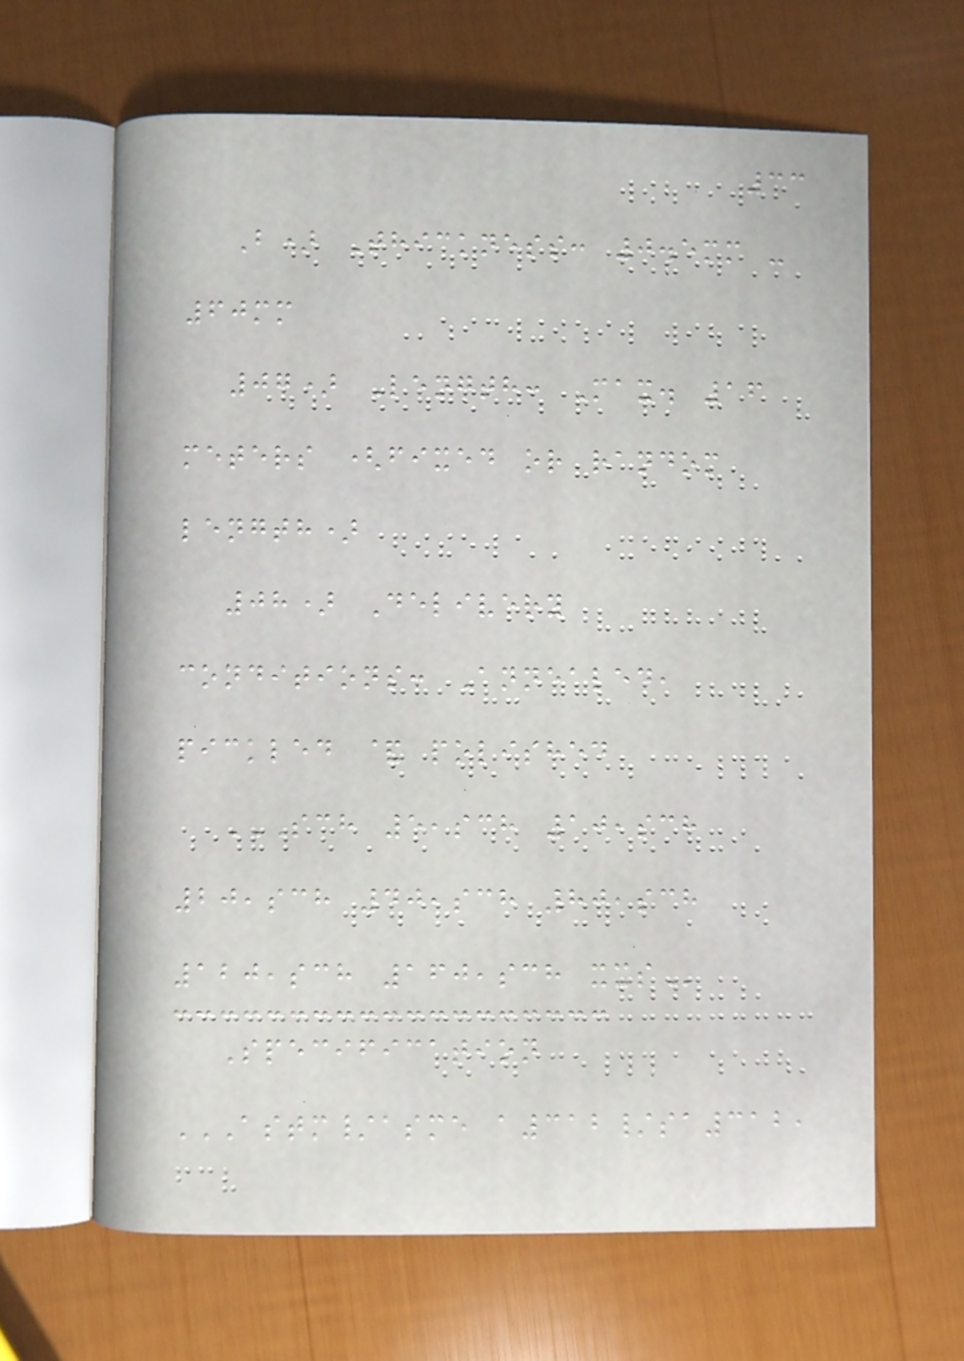33
B) Thickness: 0.5mm -
60mm
07) Length: Max. 16
meters (fixed or random
length)
08) Delivery
conditions: Annealed,
pickled & polished
SCH 5,SCH 10,SCH
20,SCH 40,SCH 80,SCH
120,SCH 160,SCH XXS
Specification
ASTM/ASME A312/SA312,
